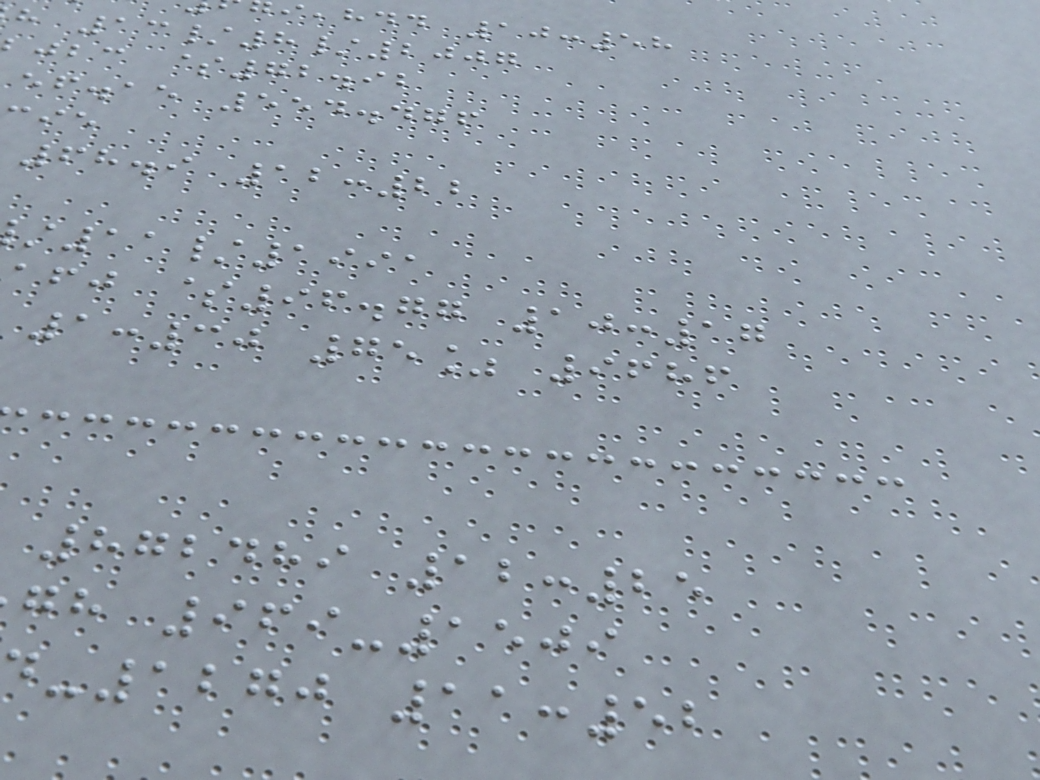,hdd 10:58
h 13/8/2007
jbc $72.92
ef.ae 554.476
68.9 12:22
11/1991
afj $96.77 10:17
1:30 75% 9686
872489 12:25
gh 969-1509
-1270 11:52
